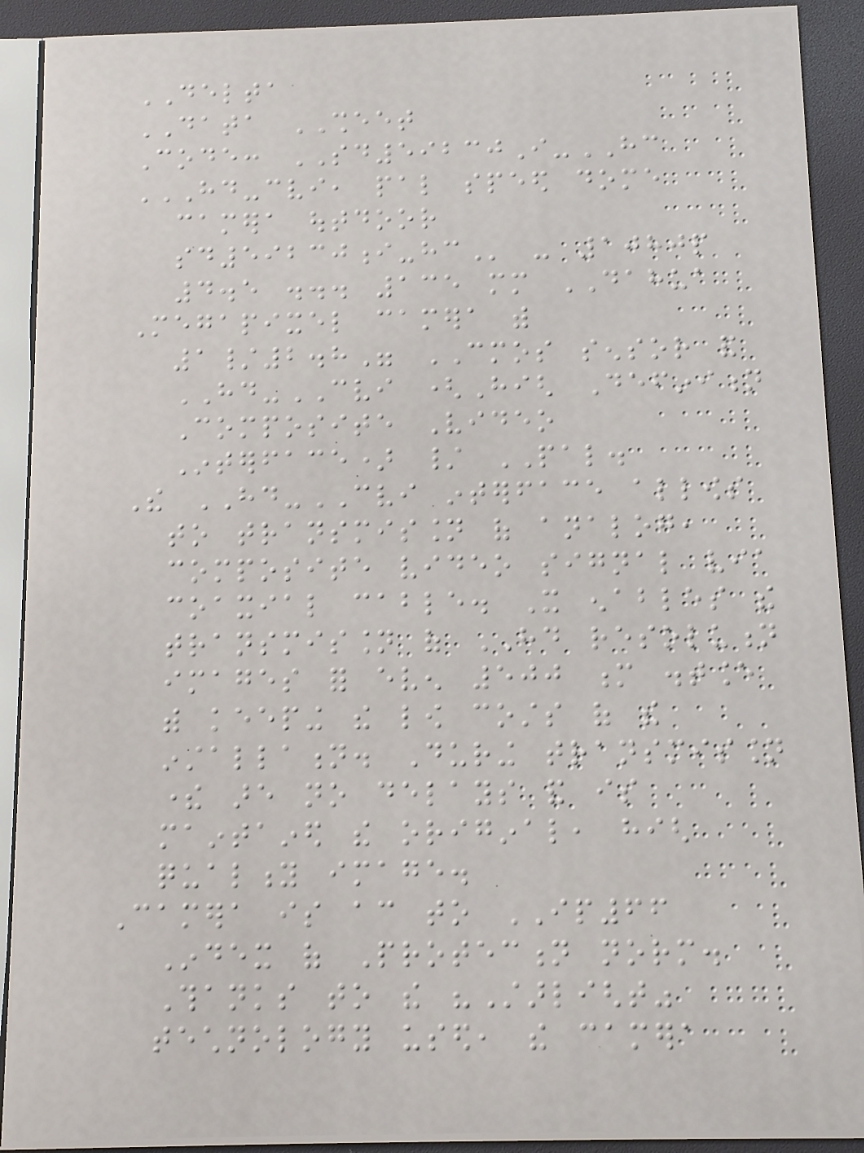DELTA
DATA SHEET
Code: SD59230I-HC
HD-CVI, PAL SPEED DOME
CAMERA OUTDOOR
SD59230I-HC - 1080p
4.5 ... 135 mm DAHUA
Megapixel camera with
1/2.8" CMOS sensor and
HD-CVI (High Definition
Composite Video
Interface) / PAL.
The HD-CVI interface allows
to transmission of analog,
composite video signal via
coaxial cable. It enables the
transmission of HD resolution
images for even 500 m distance
with keeping the low costs of the
installation. During transmission
there are no delays and is
maintained the original, high
quality image.
Camera is according to IP66
Index of Protection norm.
Thanks to the "Starlight"
technology used, the camera
